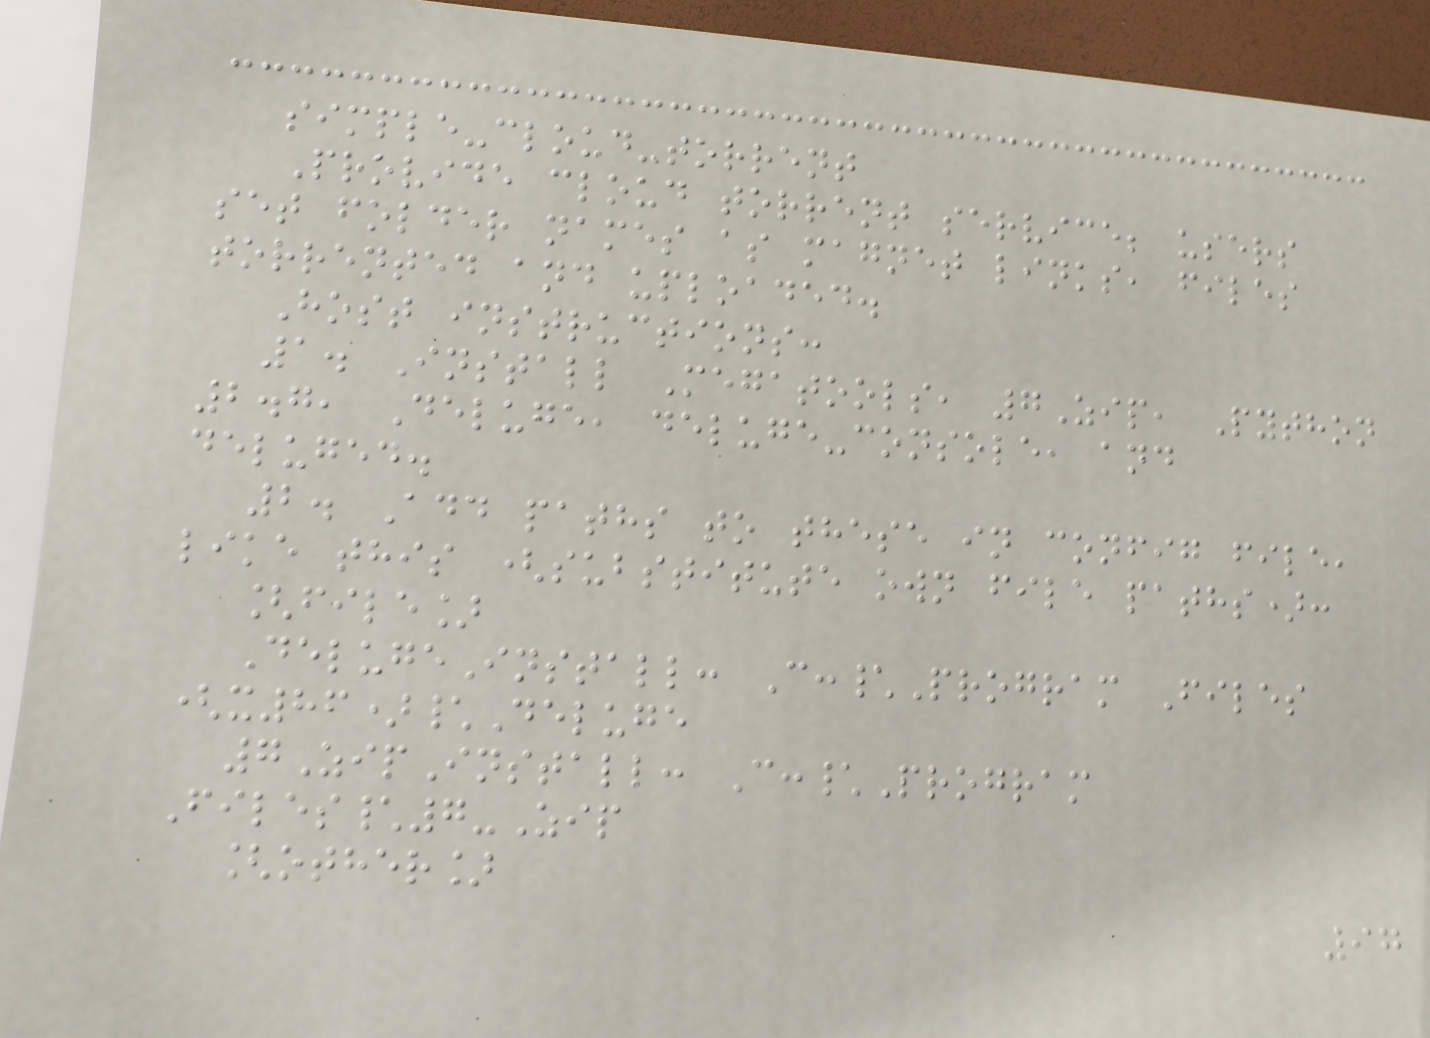simple-cloud-torrent
Provide cloud torrent service; users
set folder names as magnet links, files
torrented and uploaded.
Host instructions:
1. Install Megatools, 7Zip, Python
2.7, Deluge, deluge-console, and
deluged.
2. Add paths to these in config file,
like this (substitute own file paths):
[file]
DelugeInstall: C:\Program Files
(x86)\Deluge
7ZipInstall: C:\Program
Files\7-Zip
[other]
97
